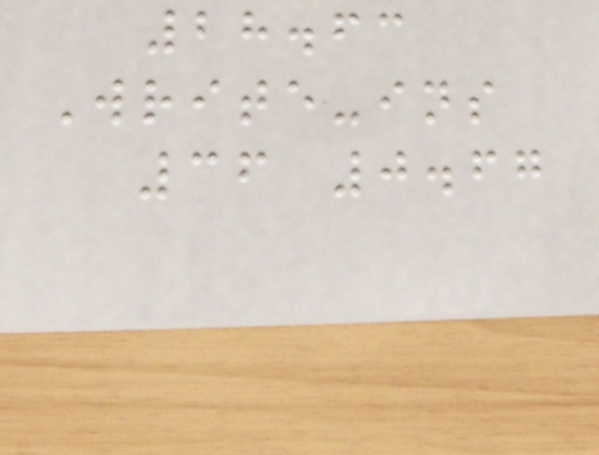28.63
Write-ins
36 0.67
